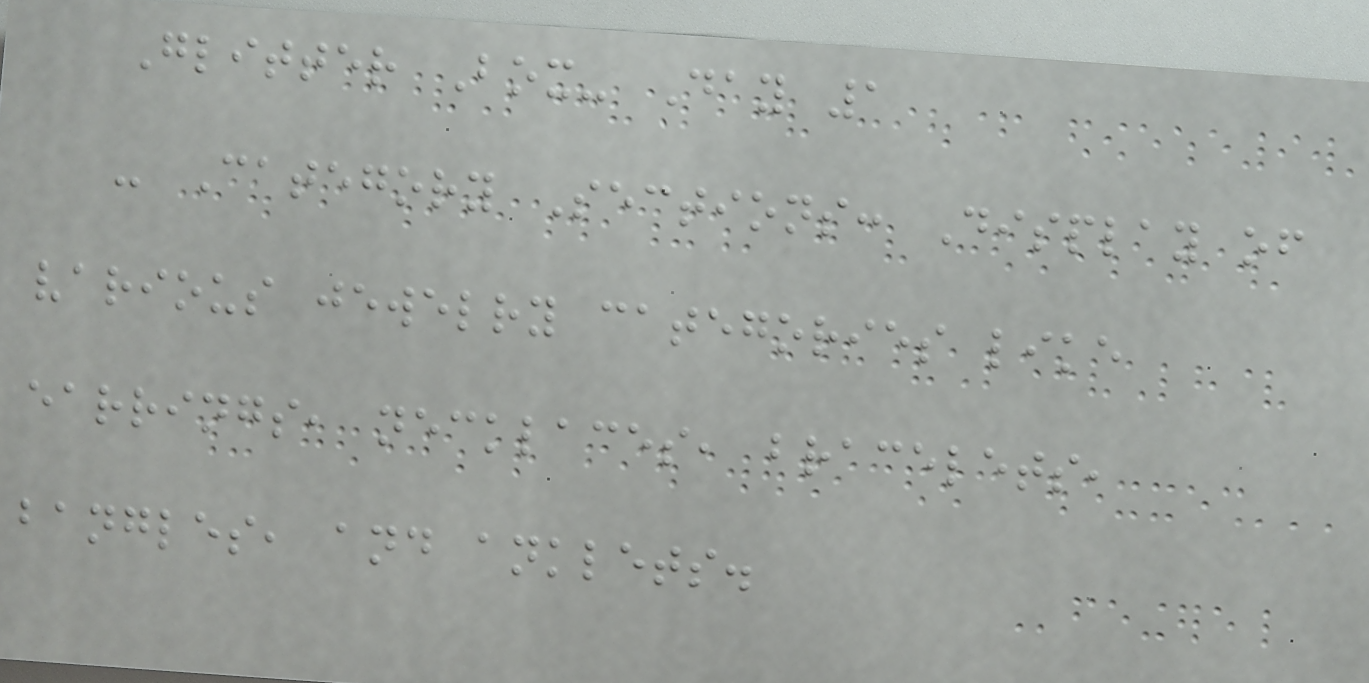Glitter Box- Day 1
- Category Sections: Display of
various jewelry categories like
earrings, necklaces, bracelets,
bangles, and anklets.
